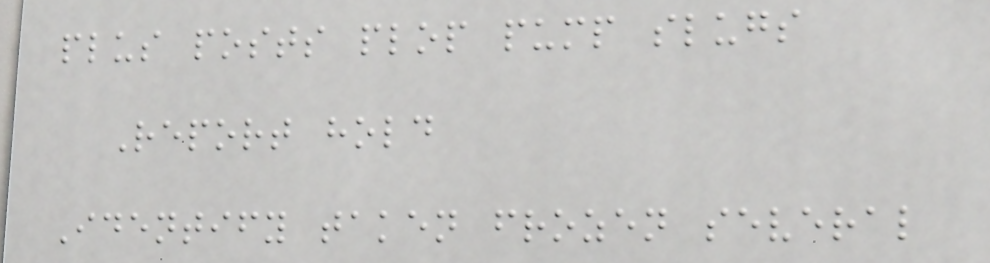plus posts plop pump slugs
Report hold
Identify taken frozen several
